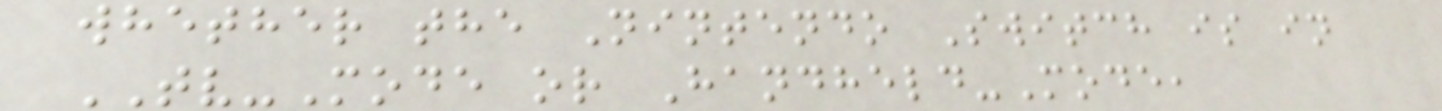whether the Nintendo Switch is in
TV-Mode or Handheld-Mode,
